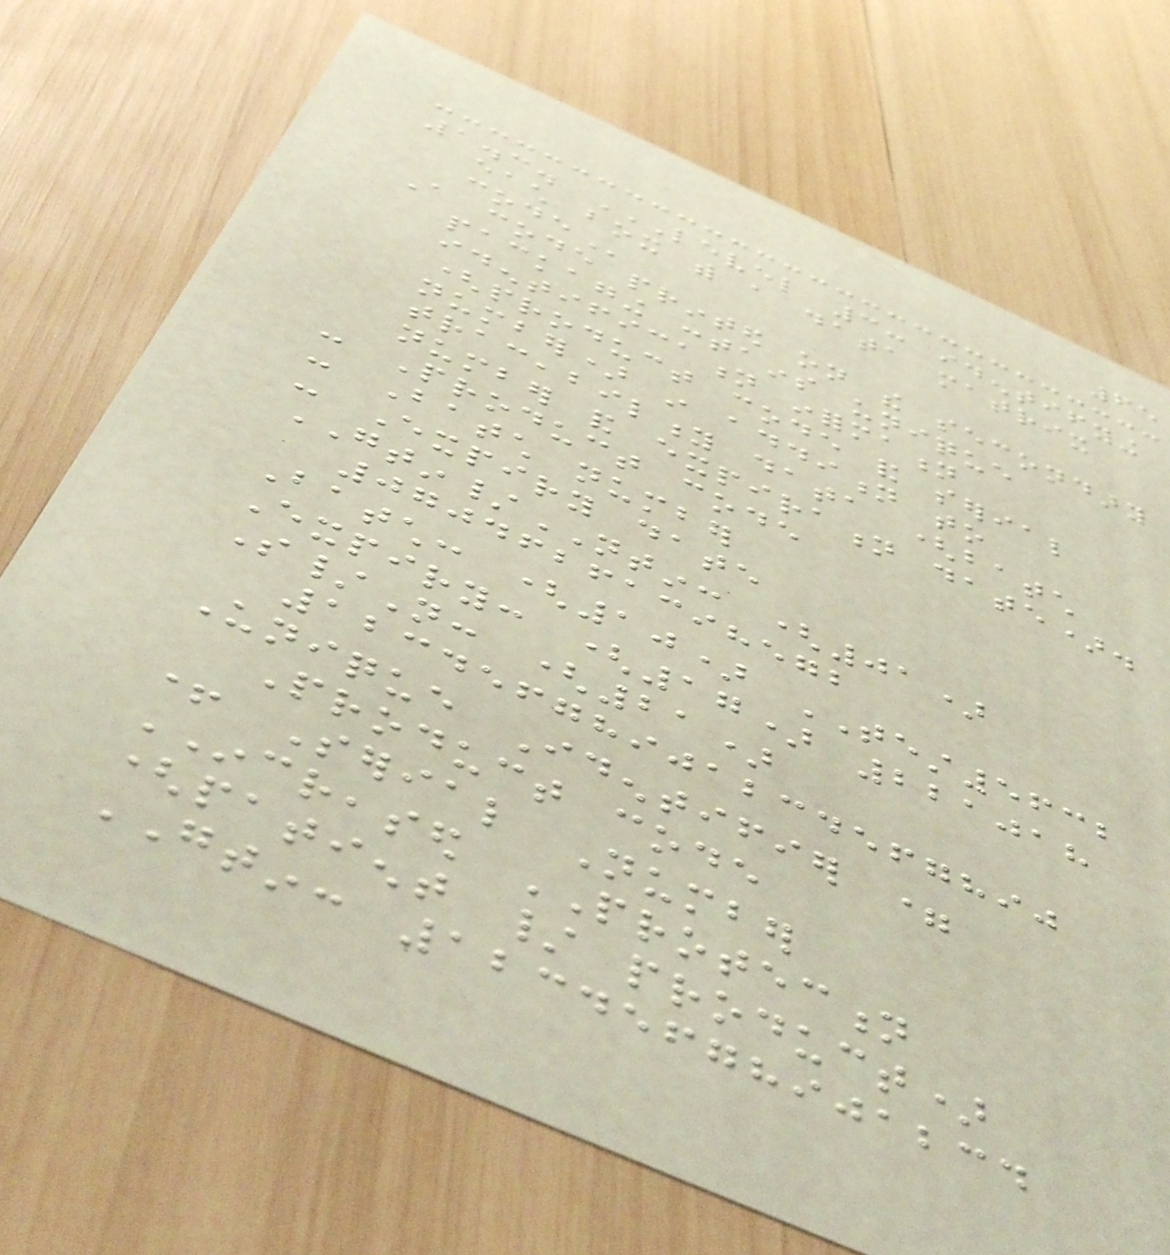65
1.3. LEVEL 3: IDENTIFYING
EACH BOX WITH A DATA MATRIX
CODE
A code printed on the secondary
packaging contains unique
identification information
(product code and serial
number) in addition to
traceability data (batch
number and expiration date).
- Product code
- Batch number
- Expiry date
GTIN/NTIN: (01)
07046261398572
Batch: (10) TEST5632
Expiry: (17) 221018
S/N: (21)
12345678901234567890
Unique Identifier =
Product code
+ Serial Number
INCREASED PROTECTION
(patient / product)
GTIN: 12345678901234
